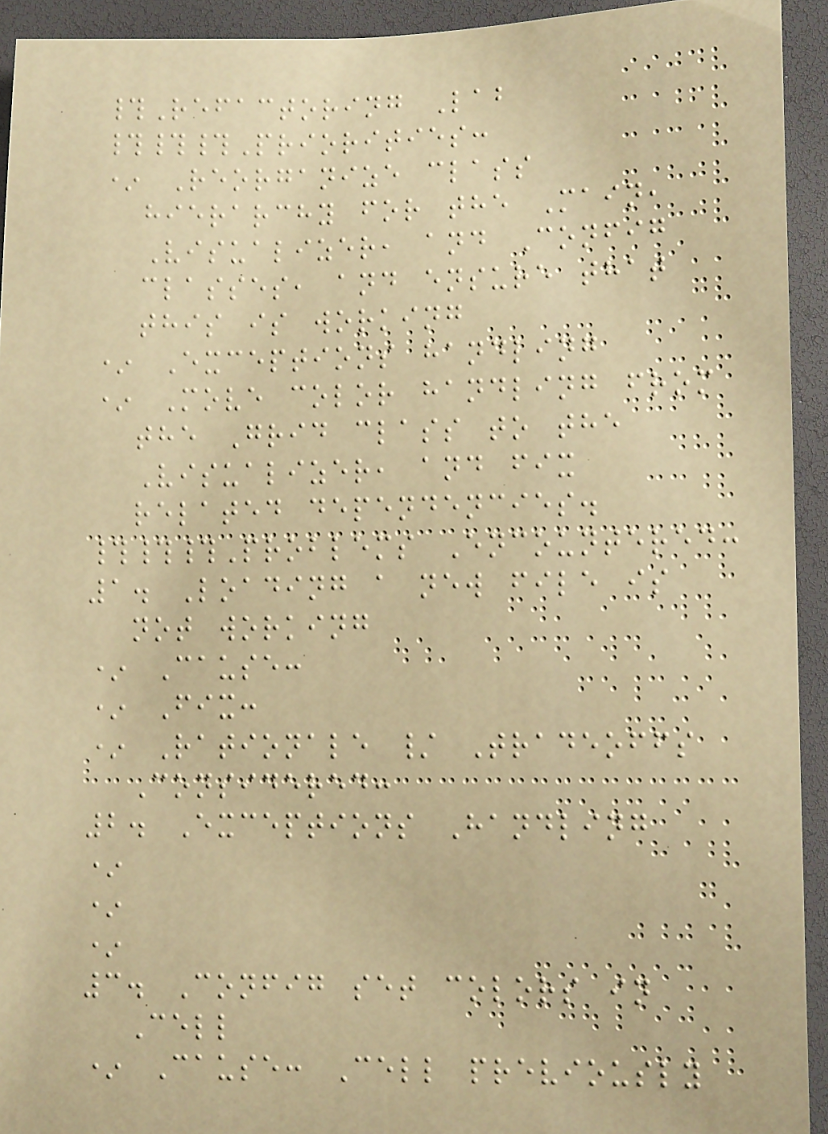#Refactoring Lab
###Priorities:
* Reorganize class
hierarchy for the Main,
Visualizer, and Config
classes, and ensure that
this is working
* Exceptions handling
* Move color handling from
the Grid class to the
Visualizer, and fix
related dependencies.
###Problems Encountered:
1. Loading a new file is
not working
* Cause:
* Fix:
* Rationale / Tradeoffs
Considered:
2. Exceptions Handling
*
*
*
3. Config set colors in
Cell
* Cause: Cell previously
